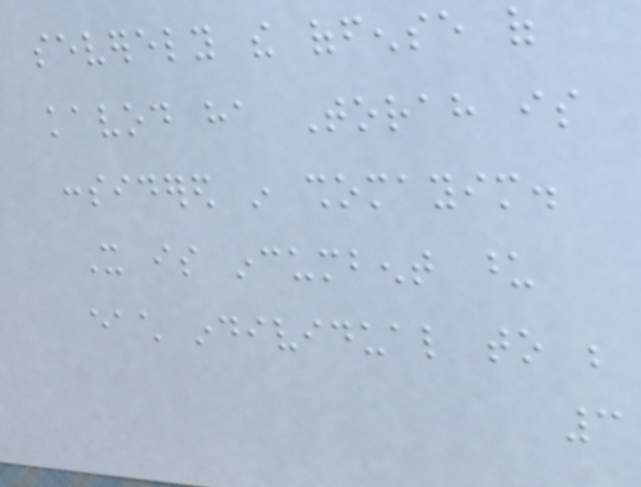severely the offense of
kavod ha Torah is
considered in shomayim.
It is incumbent upon
each individual to be
3
